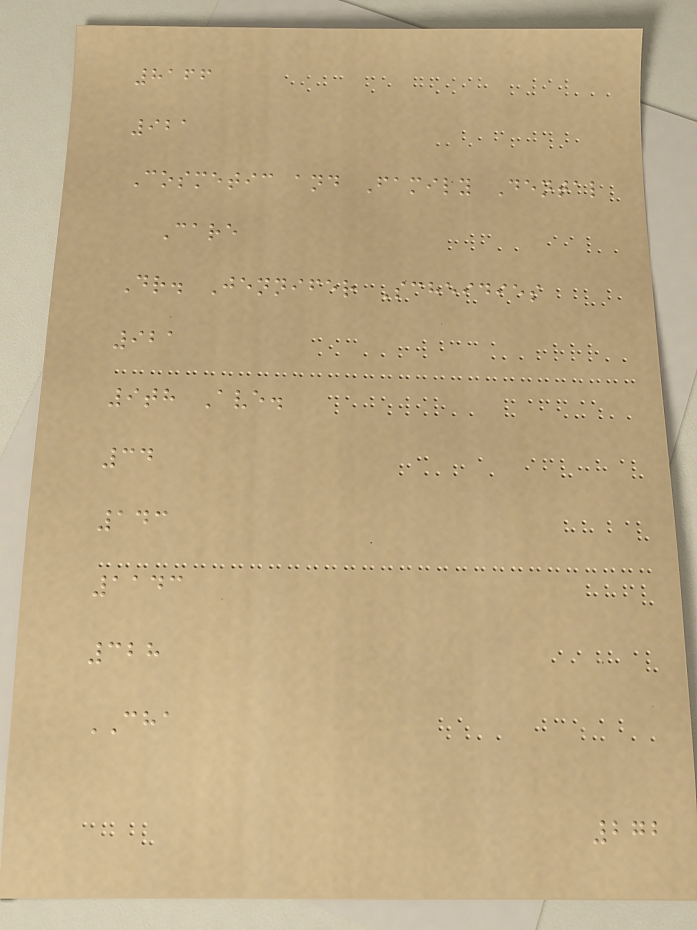8166
921
Cosmetic and Family Dental
Care
Dr. Jennifer Scheidies
921
9th Ave.
34
143
1143
328
CHA
272
